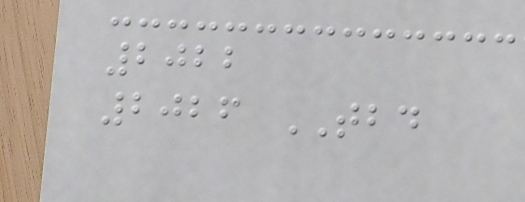2022
2026 TBD
